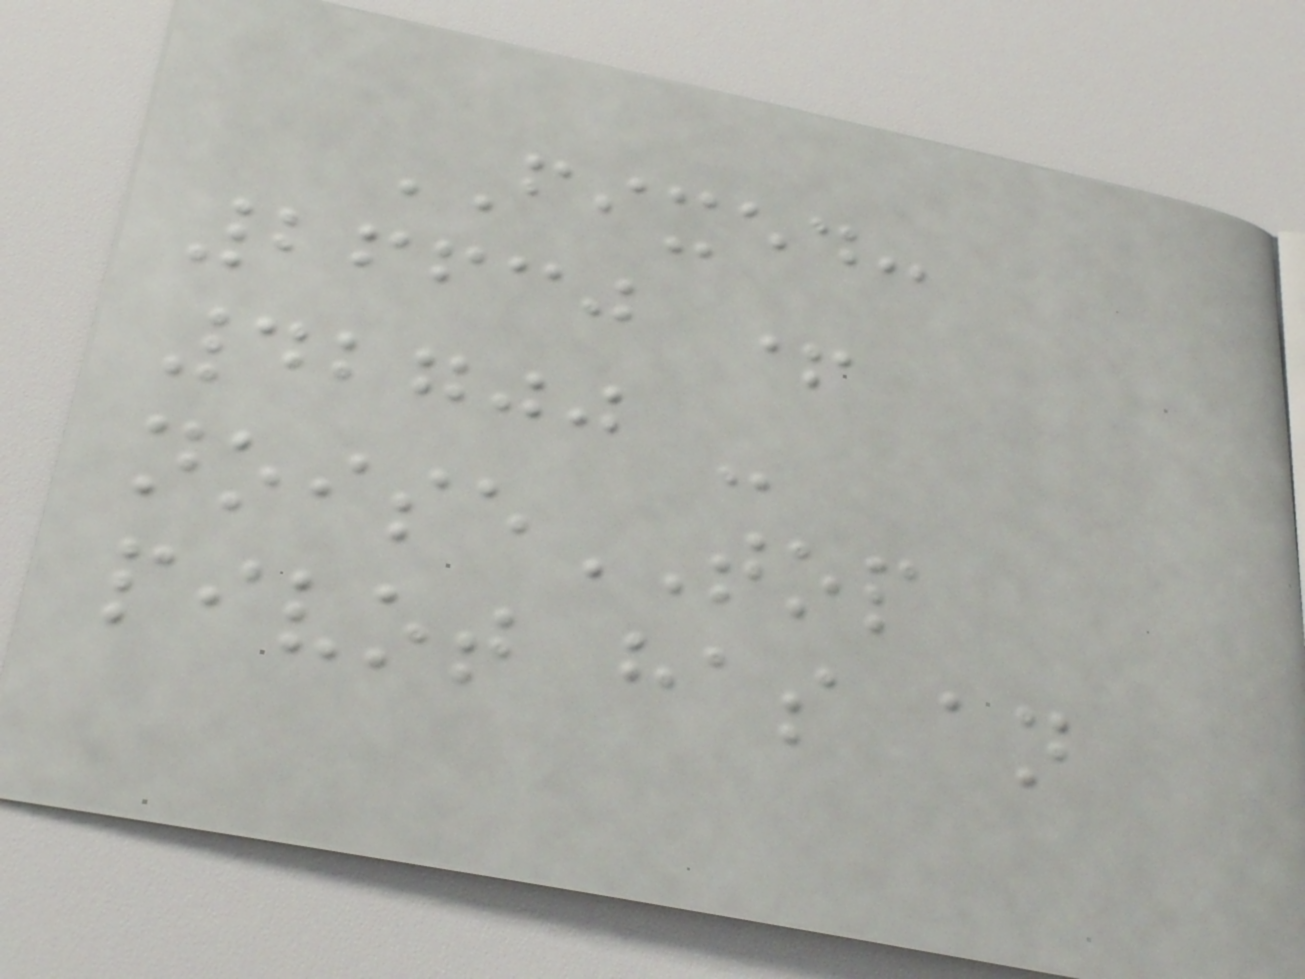FIXED:
26630 +
42700 -
noiseTOP
pivot has an
